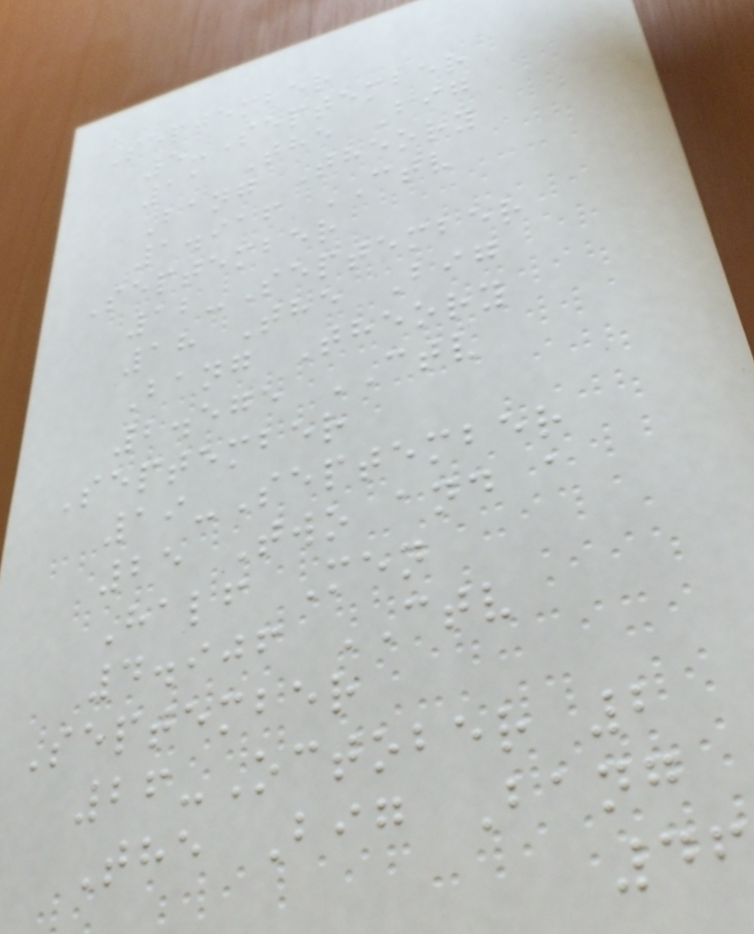September
5-September
11 The Big
Bang Theory
1.916 CTV
September
12-September
18 The Big
Bang Theory
2.575 CTV
September
19-September
25 Two and a
Half Men
4.906 CTV
September
26-October 2
The Big Bang
46
